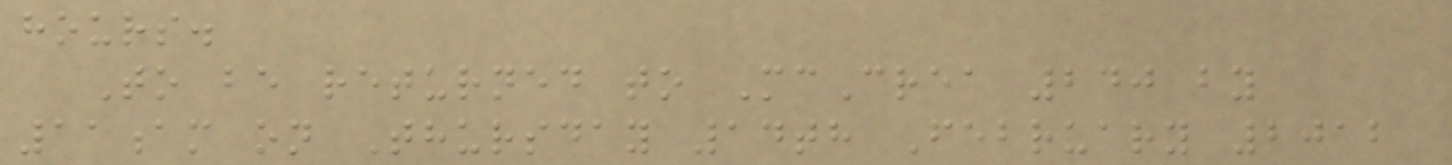hours.
To be returned to McCrea 240 by
11am on Thursday 14th February 2012
